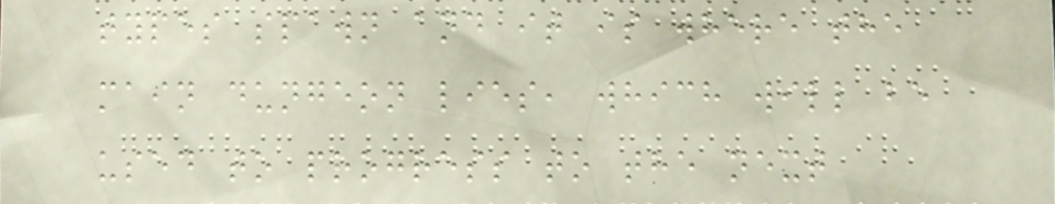types spawn and it is where the
main dungeon lies, which will be
used to progress to the next
